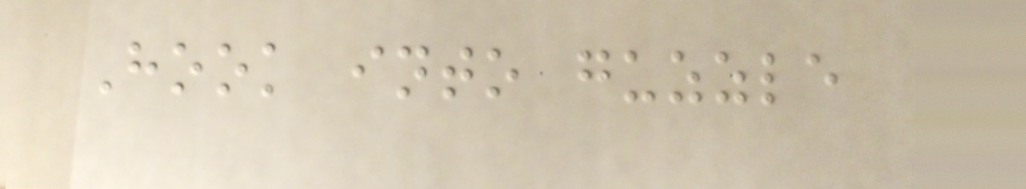Hook into guzzle
